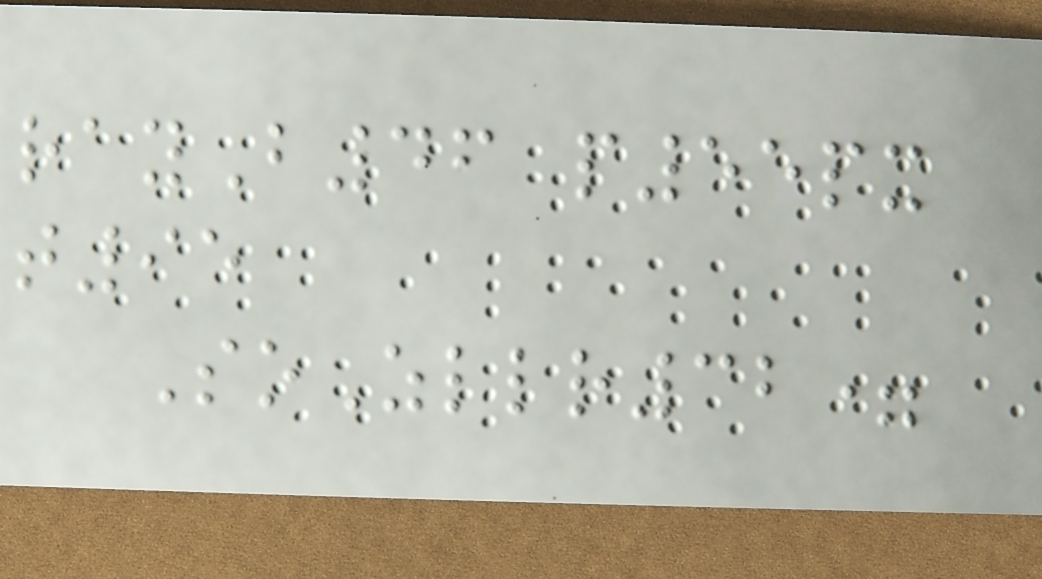rayB46 p55px
t95
SoZllr32=
